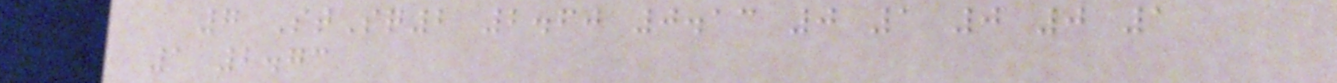7 StSq2 2.60 0.13 0 1 0 0 1
1 2.73
